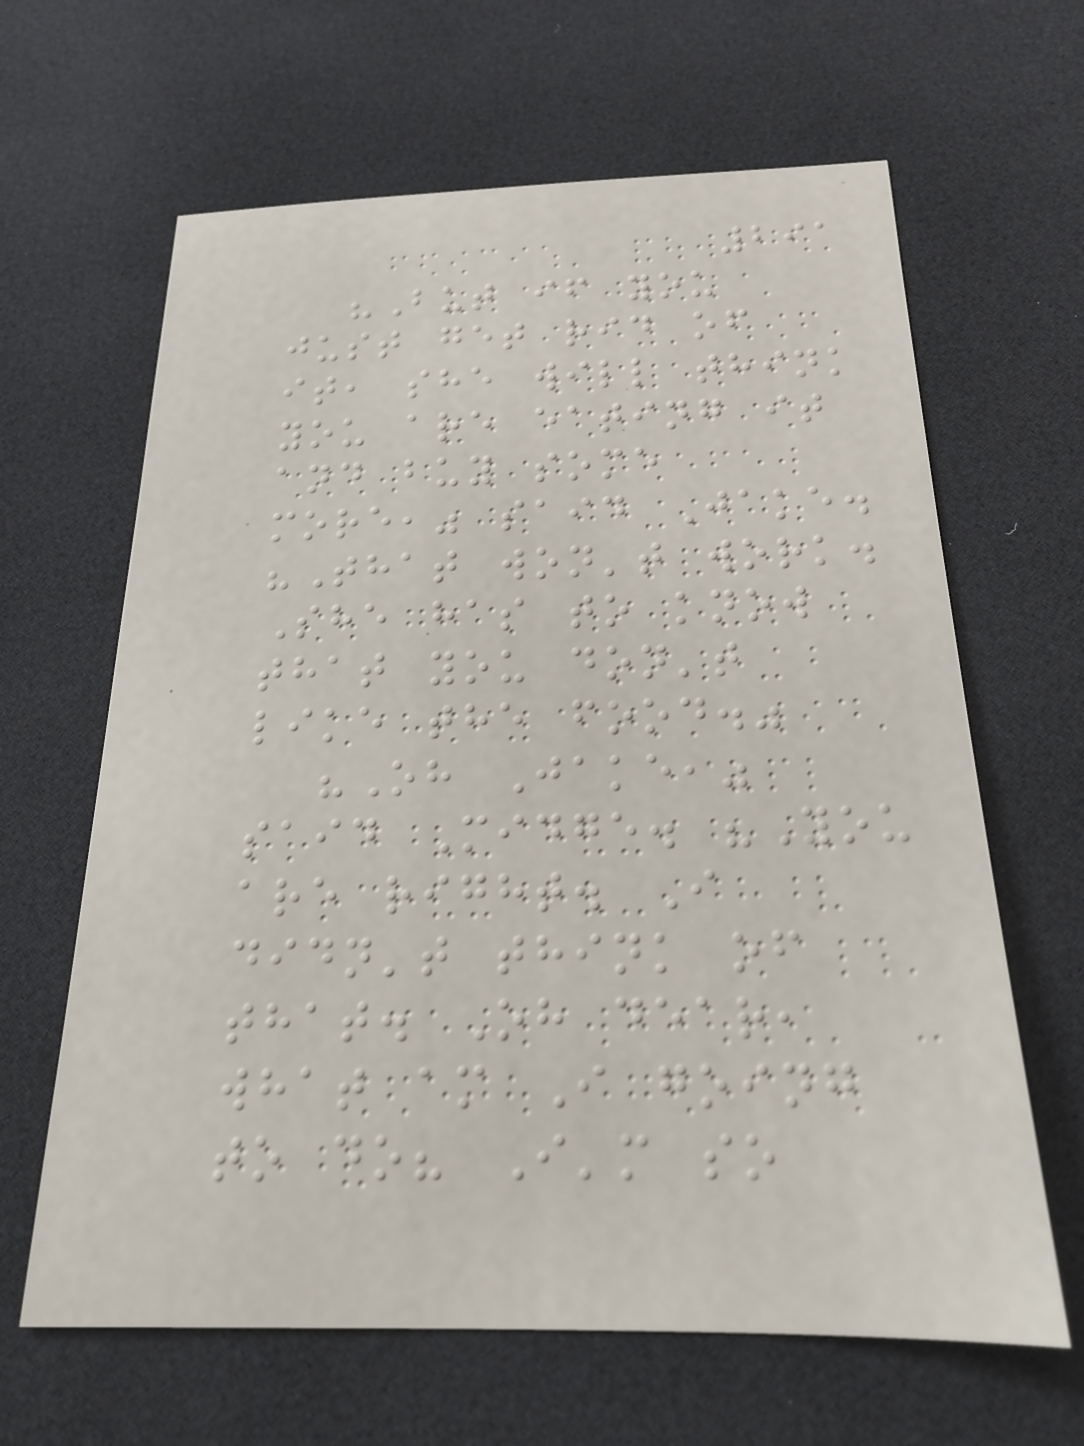291
"But if you
just get rid of
it, she will think
you are eating it
and buy some
more," said Jake.
"That won't work.
She has to know
that you don't
like the food."
"Oh Jake,"
said Midge. "You
are right. I
didn't think of
that. Oh dear,
what am I going
to do? I'm so
